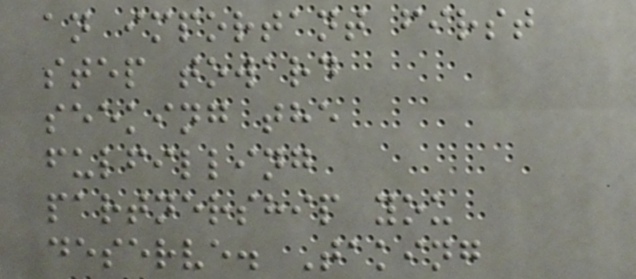an important first
step toward
seeking the
fulfilling
partnership you
deserve. Taking
